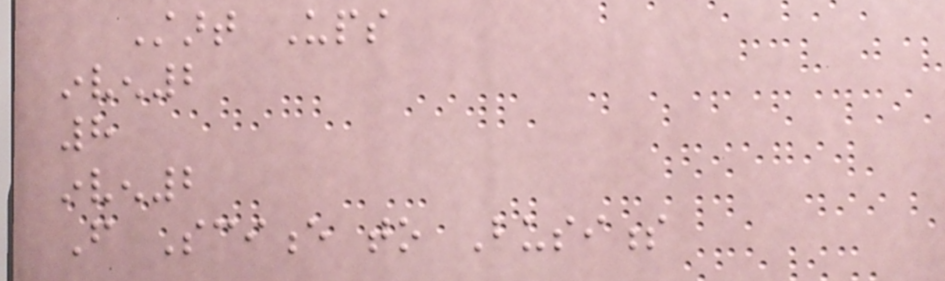Start Ups
inven2
8
inven2
From Science to Business
